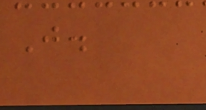J.
